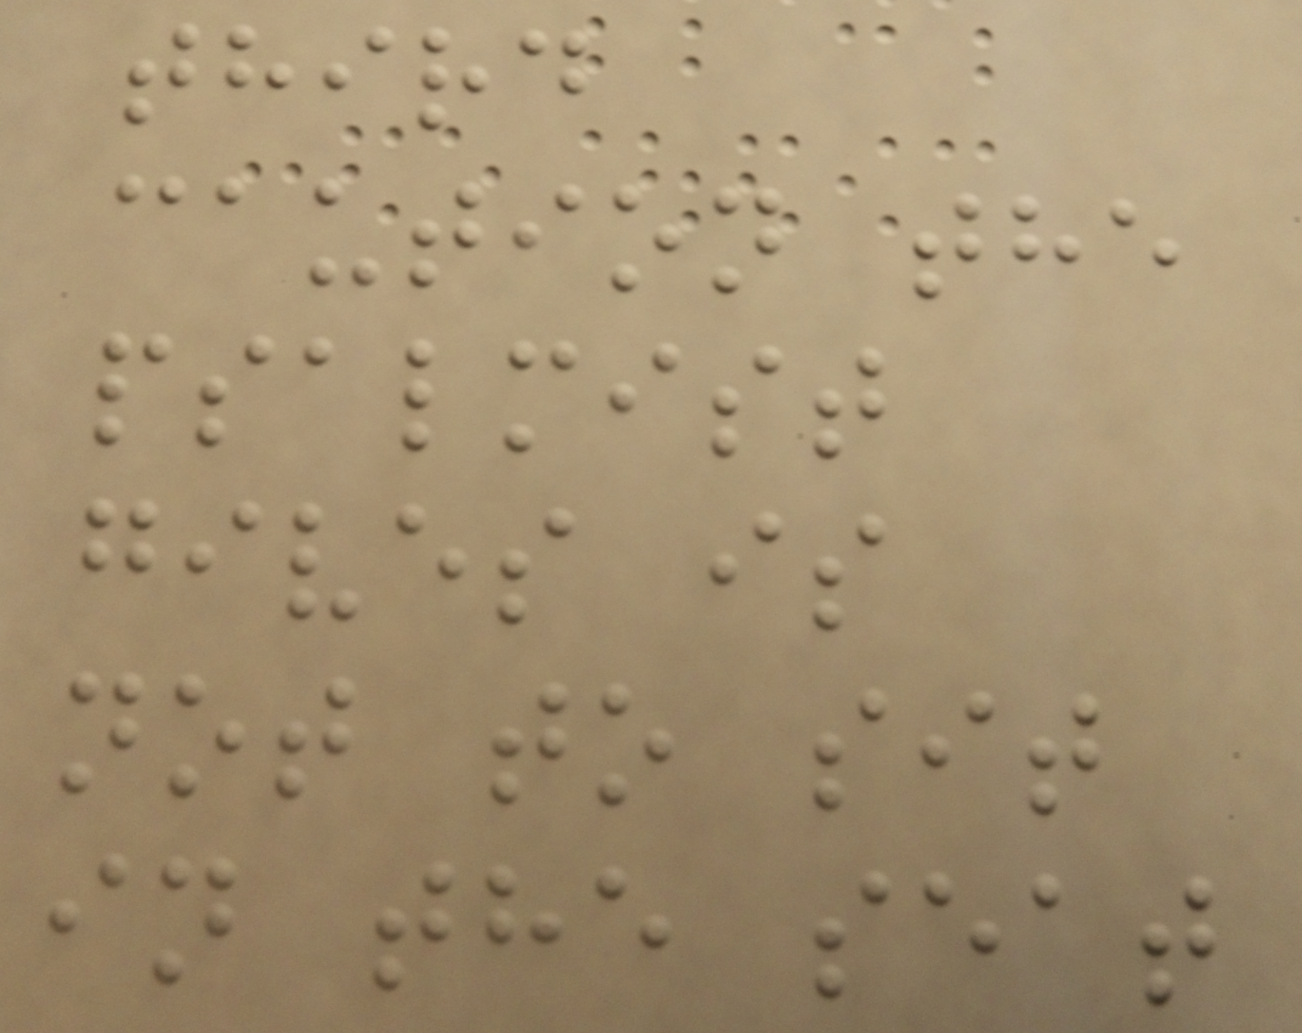third
caution the
psalmist
gives is
not to sit
in the seat
